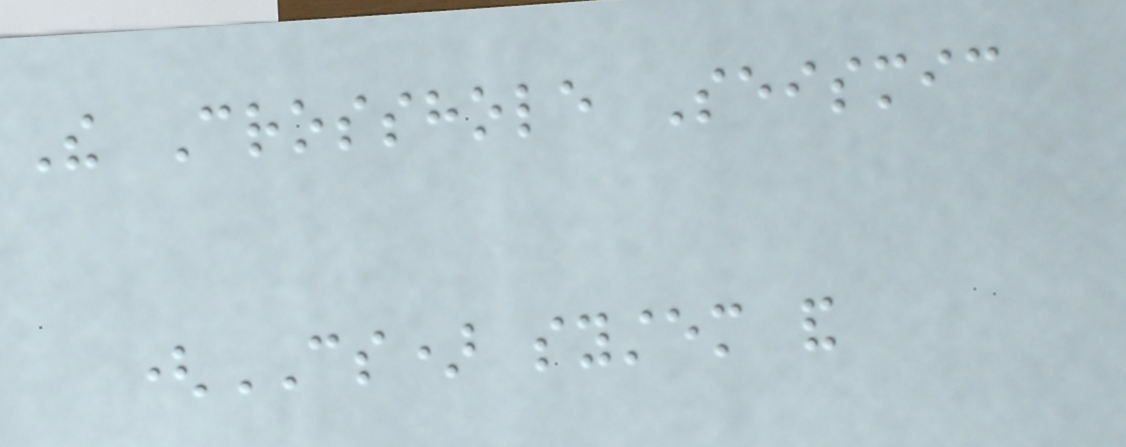The Crosshole Seismic
(CS) system and
